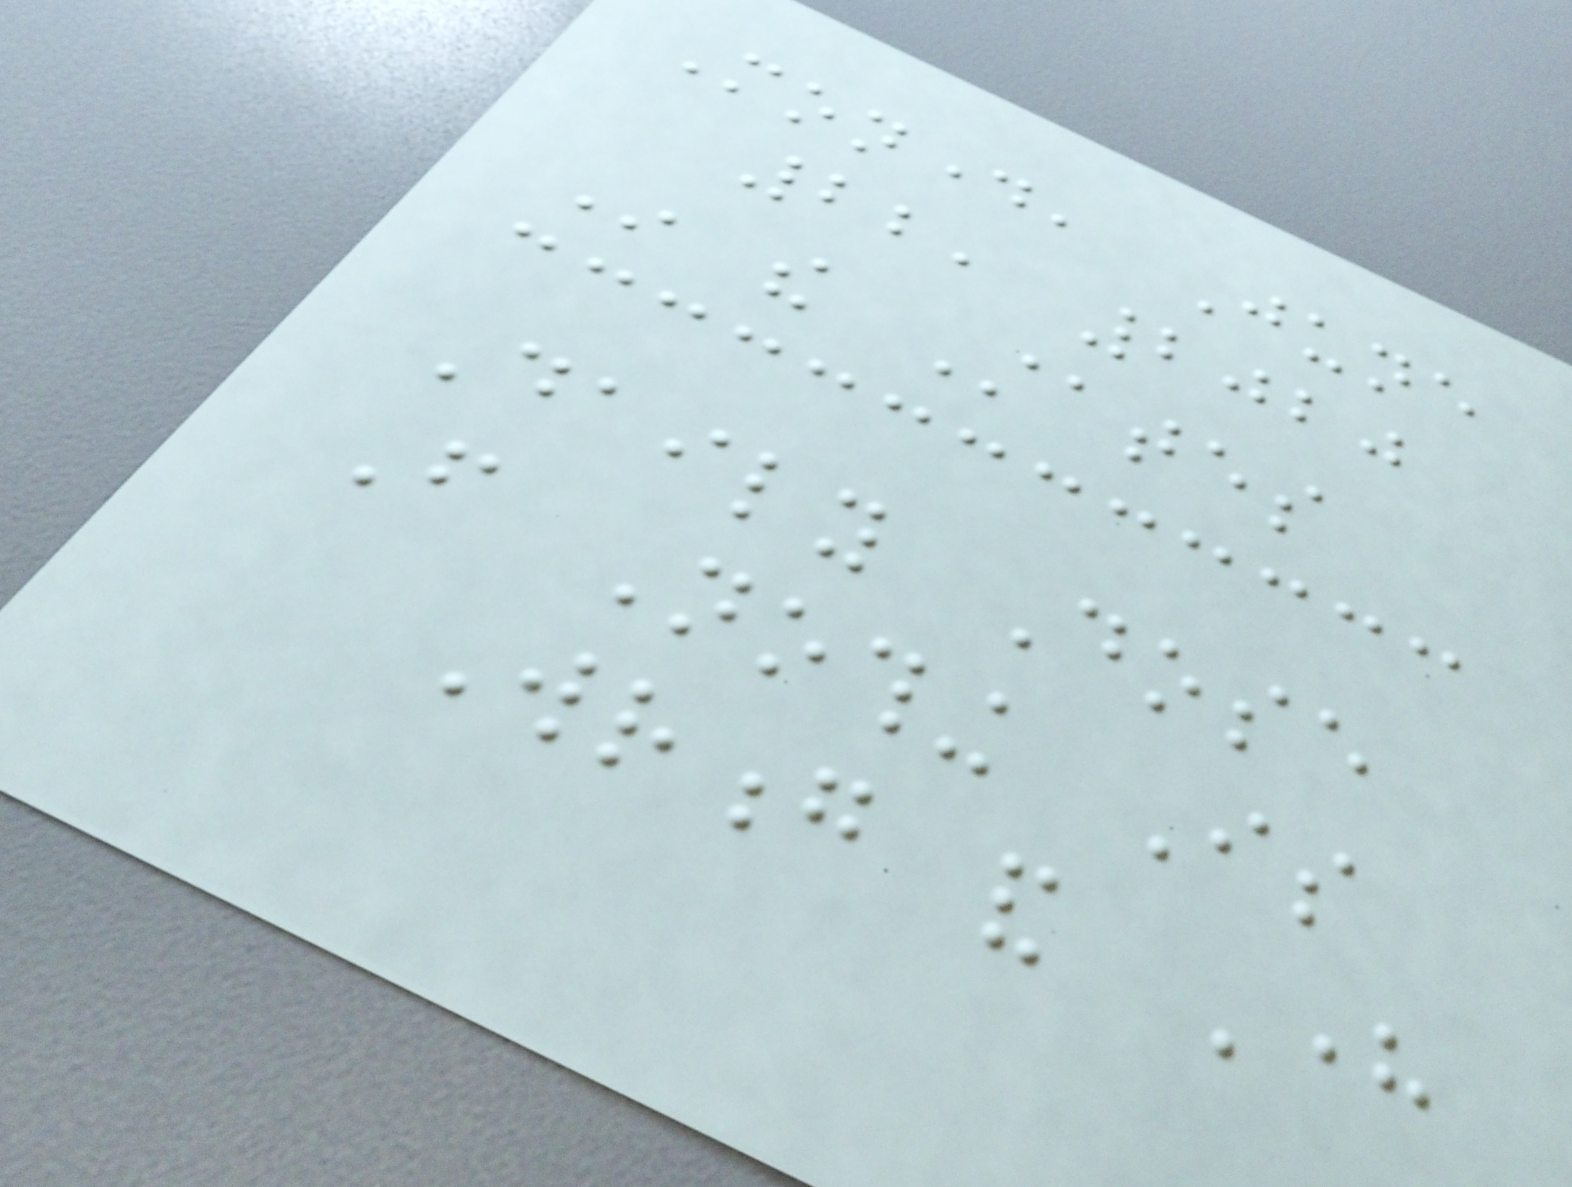Monday, June
22, 2020
In the States
Daily Dose
From Nothing Is
Wrong and Here
